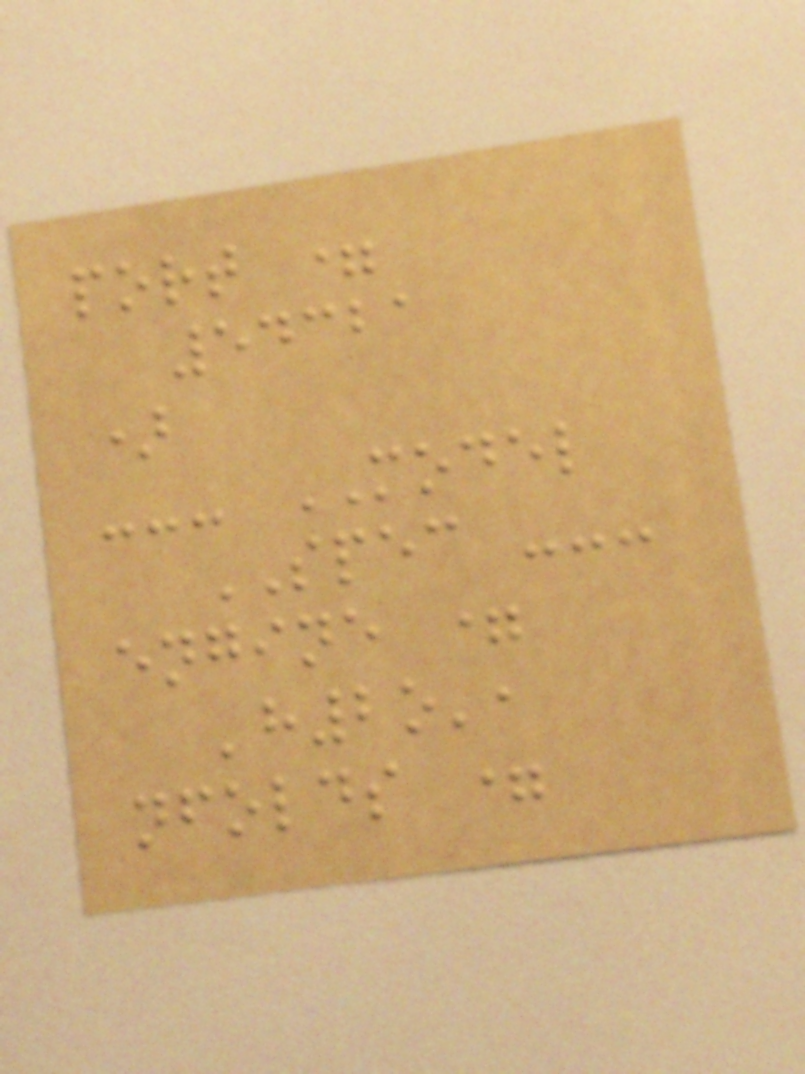port =
54321
)
--- MODEL
SPEC ---
engine =
'h2o',
nfolds =
